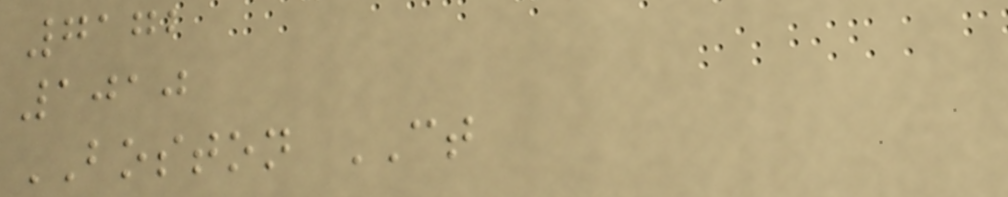7172
1010
BOSTON CT
